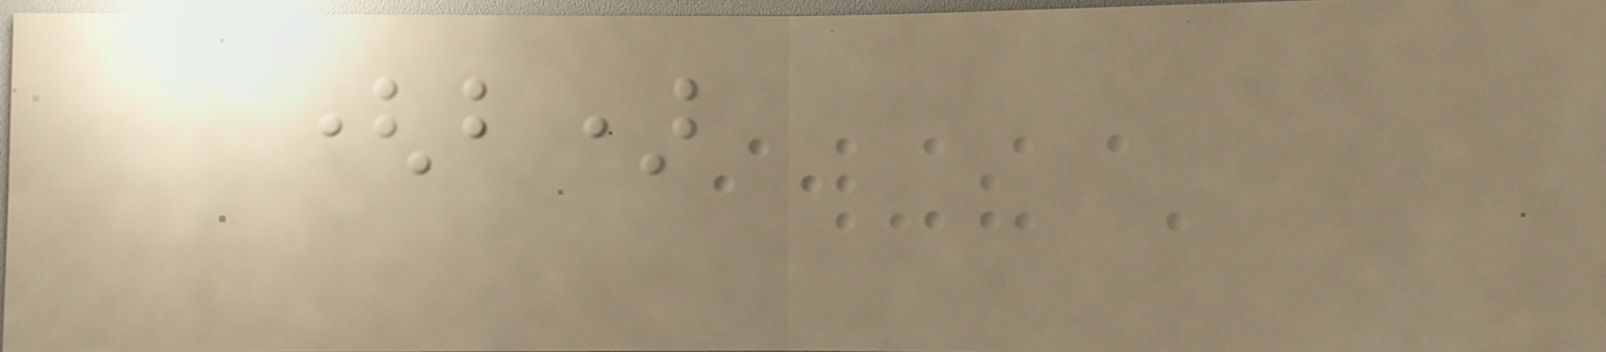(b)
